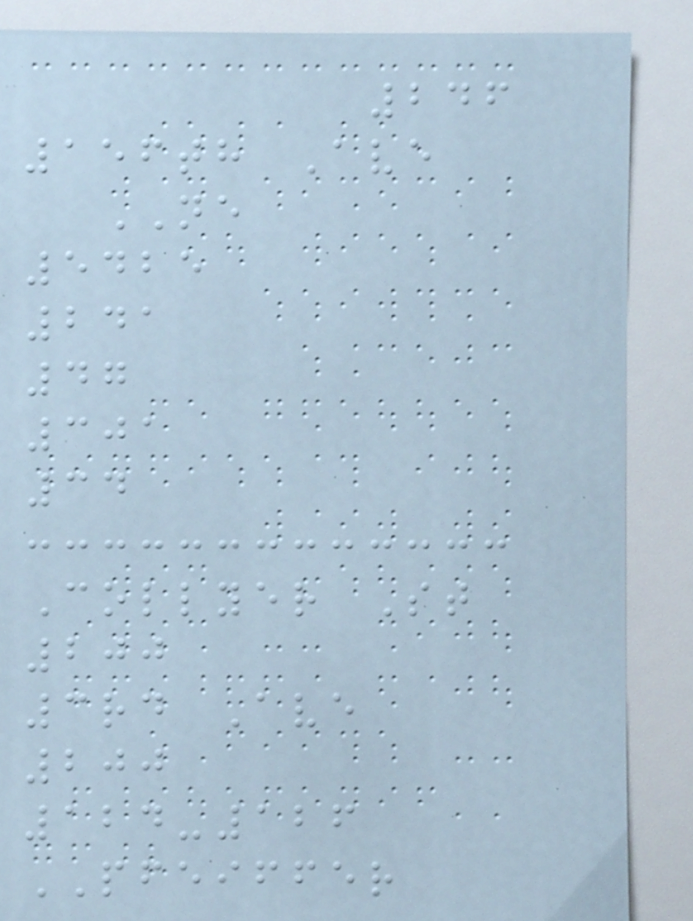246
156th Ave
NE
5425
241
47
301
34
Collyer St
200
3rd Ave
200
124-126
PFEIFFER
